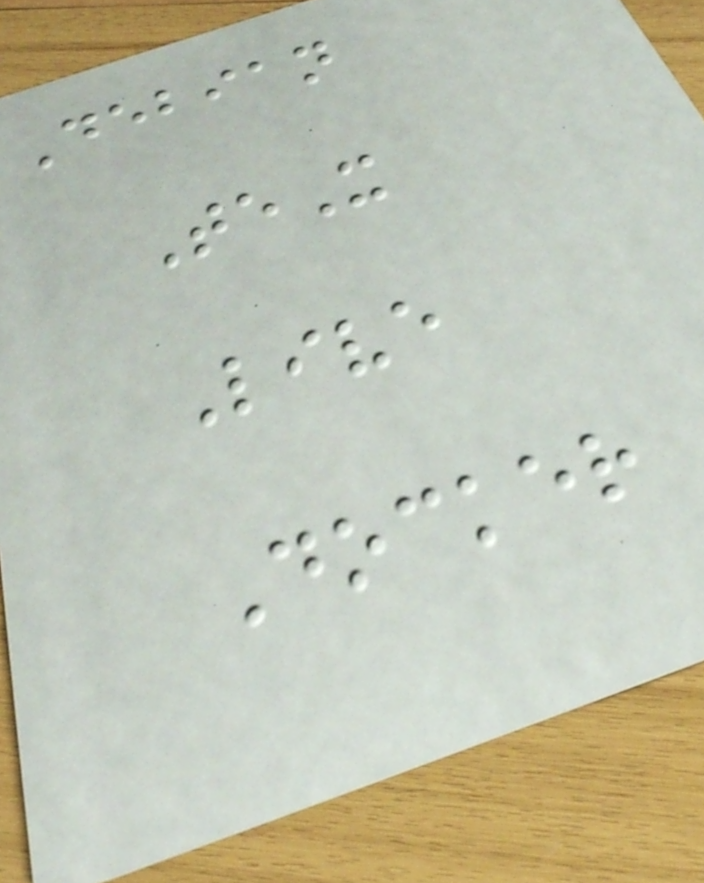Debian
TeX
Live
Docker
